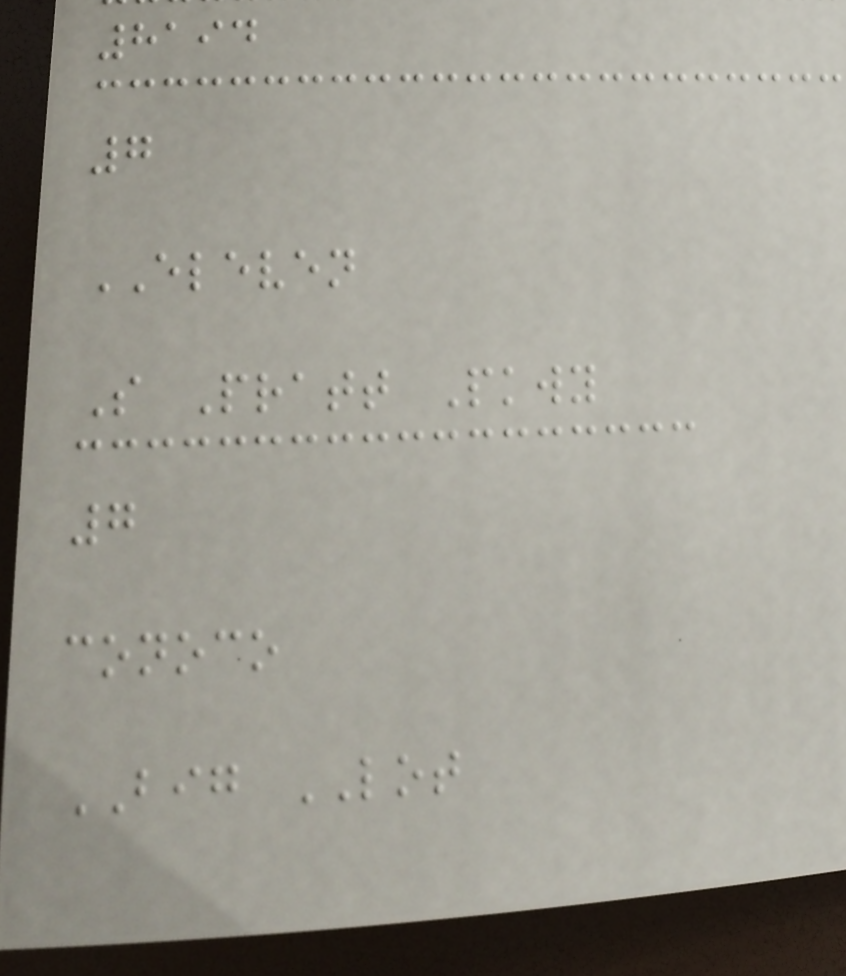8194
7
ELEVEN
S Pratt Pkwy
7
conoco
BIG LOT
